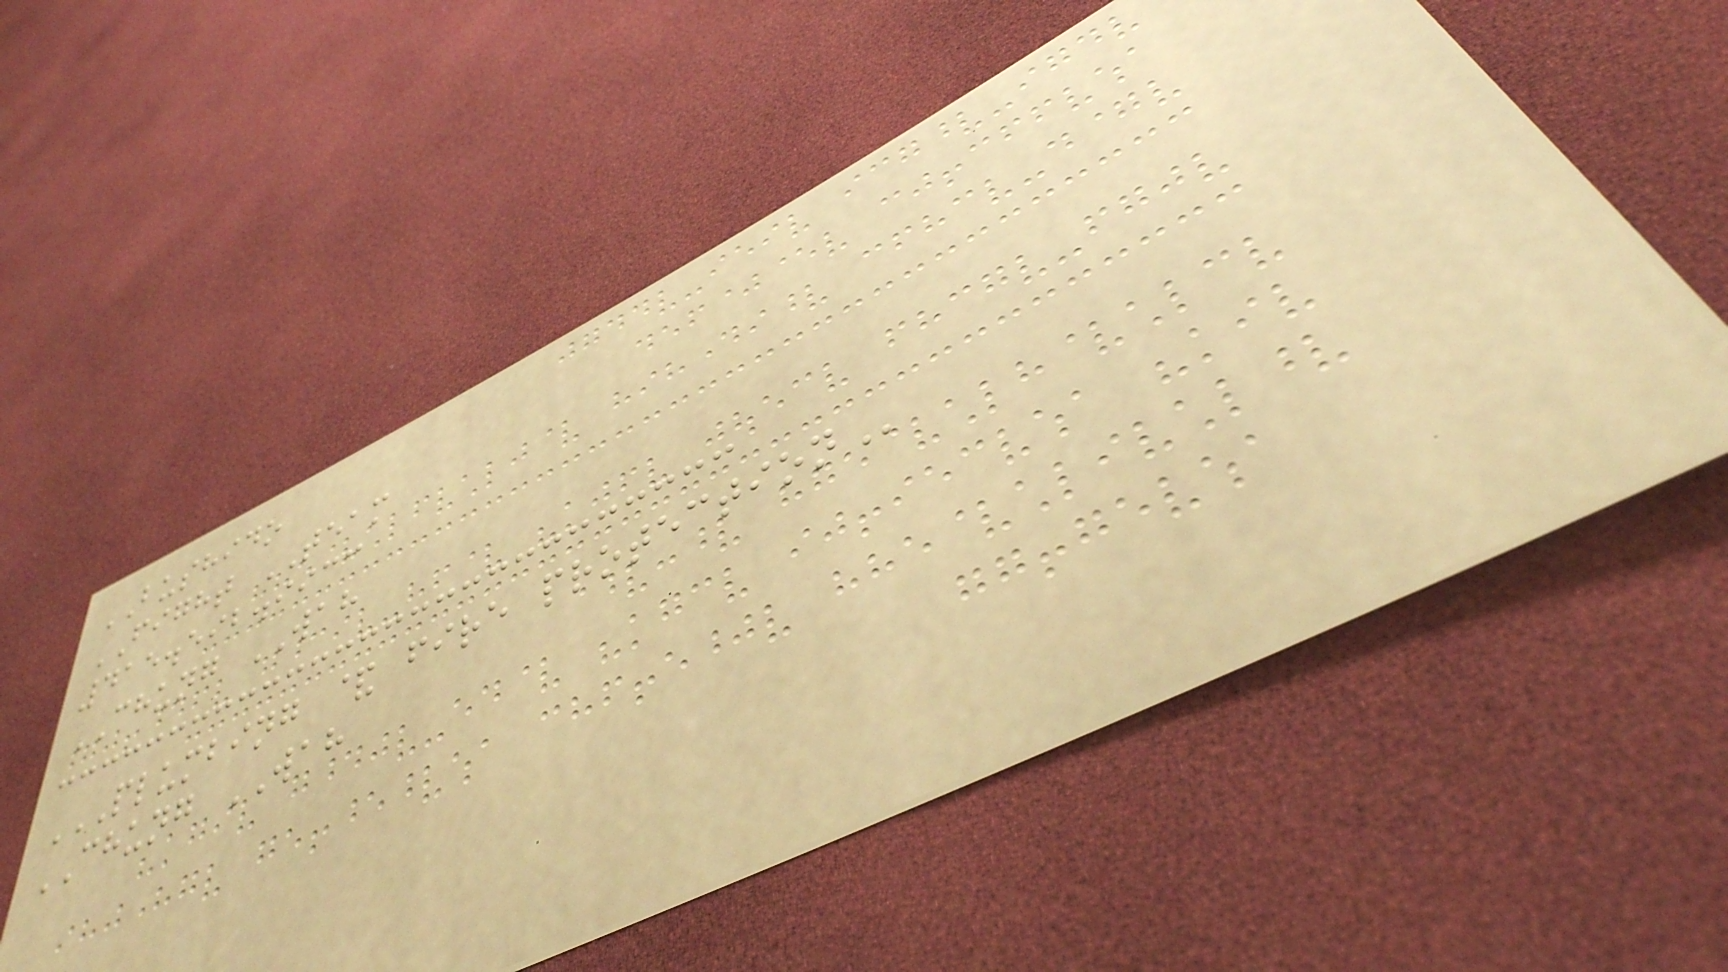BUSHIDO
FIGHT TEAM
415.592.9933
CHUNG WAH
PLUMBING & FIRE PROTECTION
CHUNG WAH
